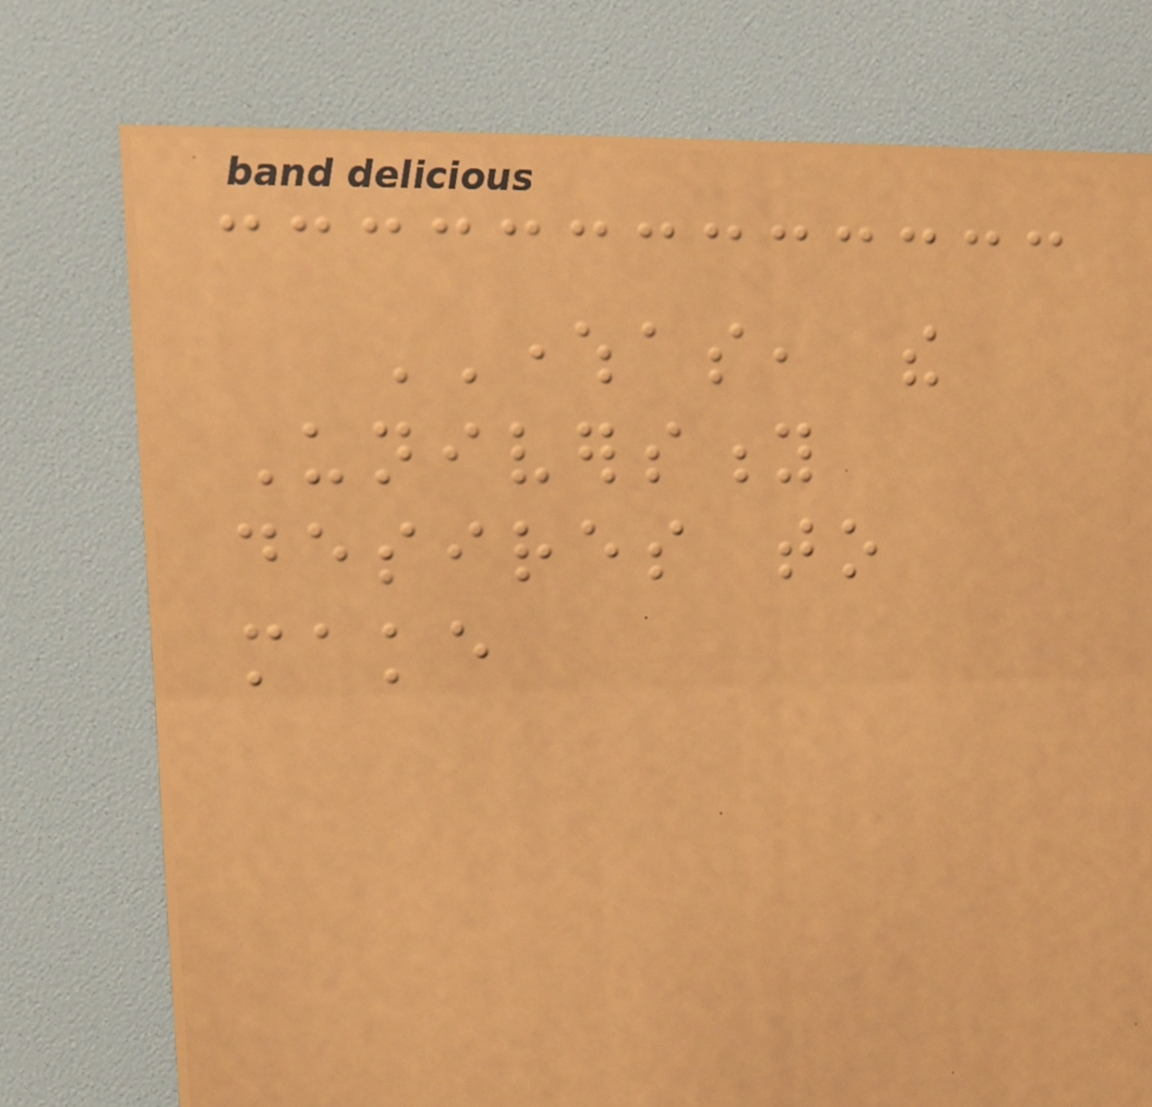WHEREAS, the
University
desires to
make
